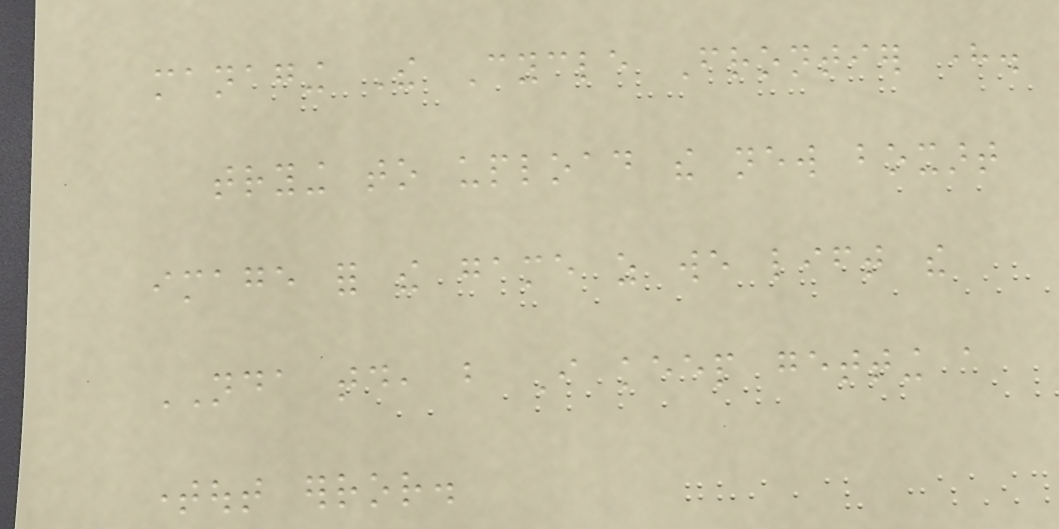managing The Cycle Frontier here.
trying to upload the new boxart
image for the game as we lift the
NDA today, but I keep getting a
timeout error.
